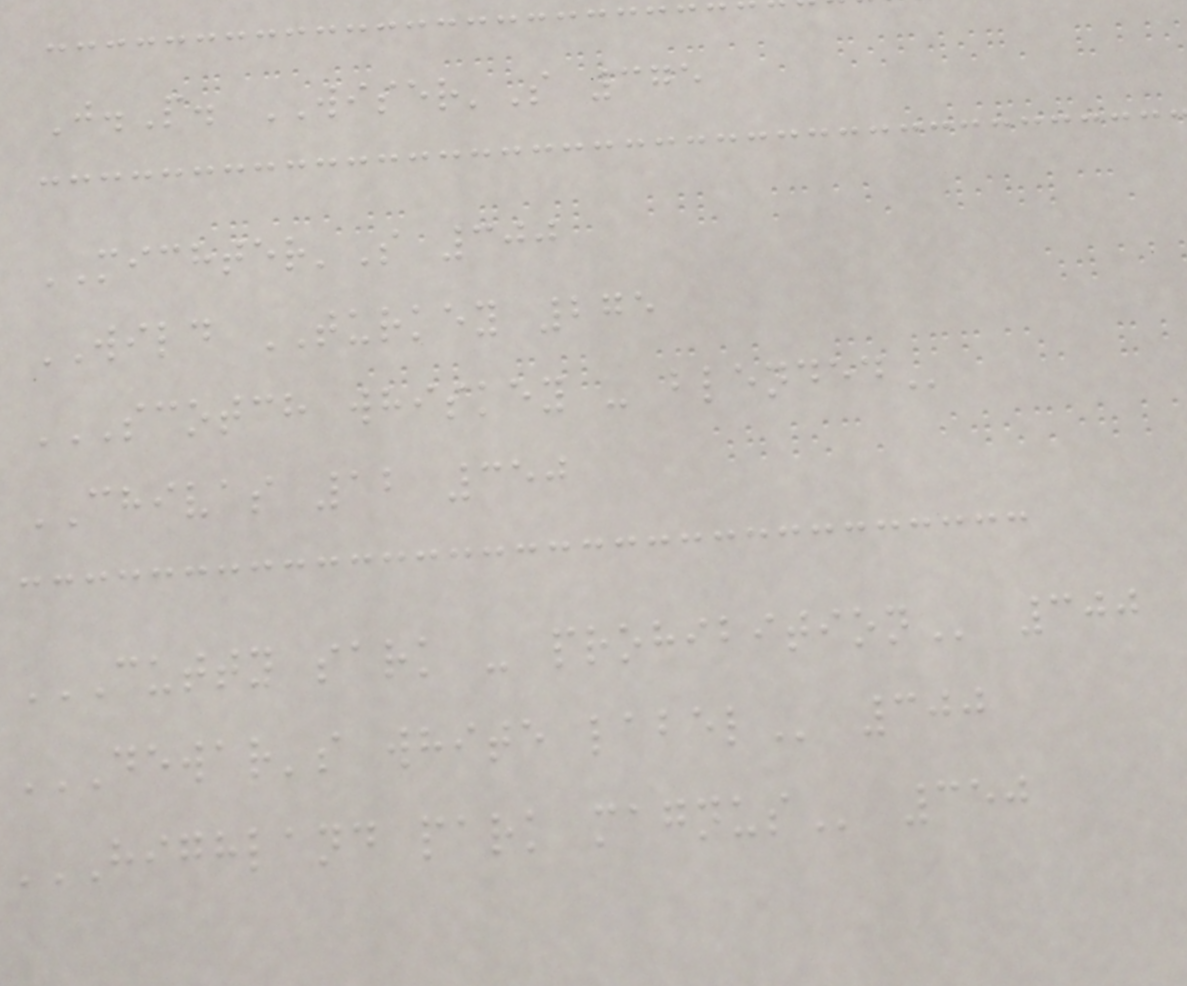J.P. WISER'S 375
MICHTER'S 300
WILD TURKEY 275
SCOTCH WHISKEY - BLENDED
CHIVAS 12 350
CUTTY SARK - PROHIBITION 300
DEWAR'S WHITE LABEL 300
HIGHLAND PARK MAGNUS 350
